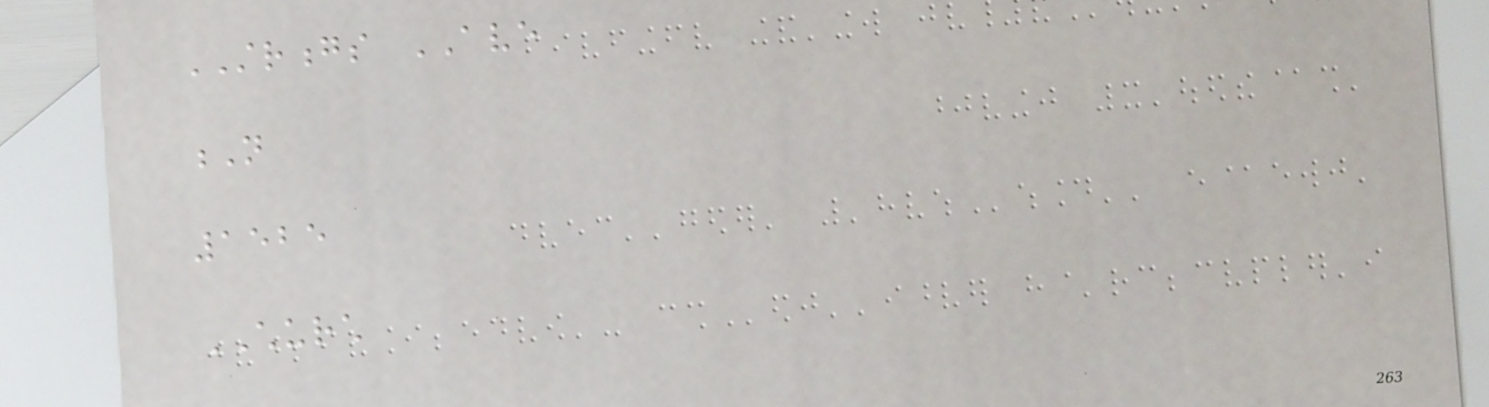STRONGS AVE
N
1525
CHURCH
